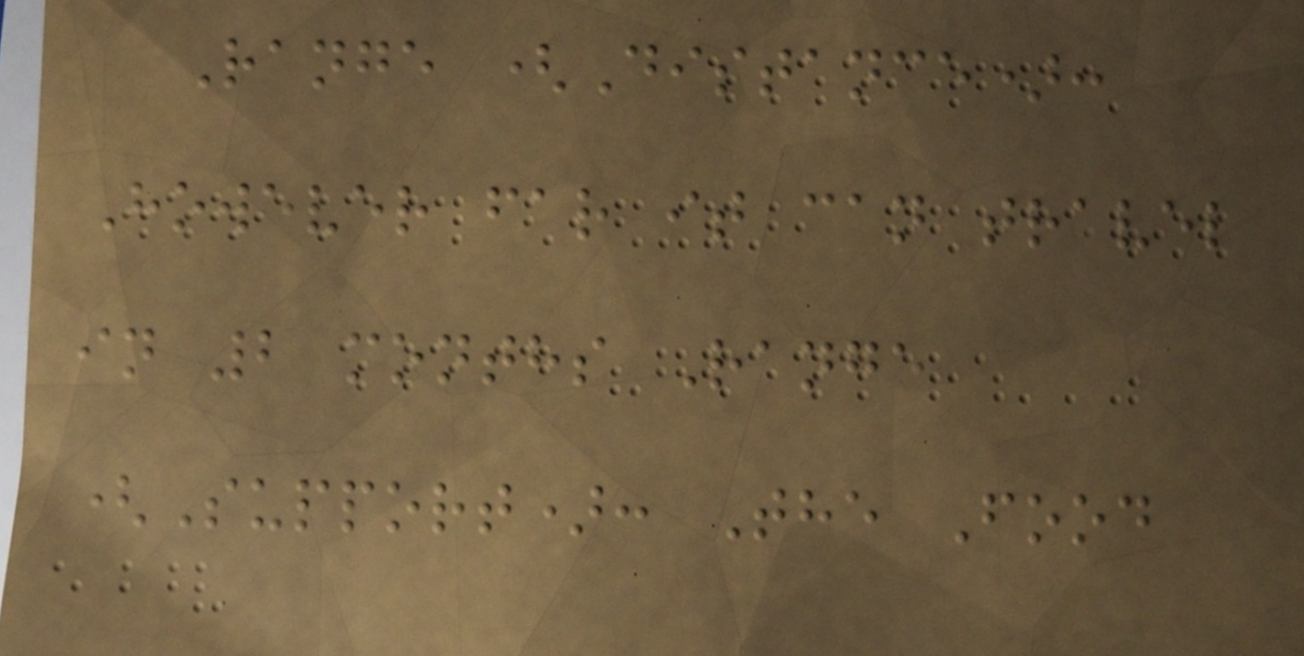Range (Distance):
However far it can travel
in 2 months Range
(Support): The Food
